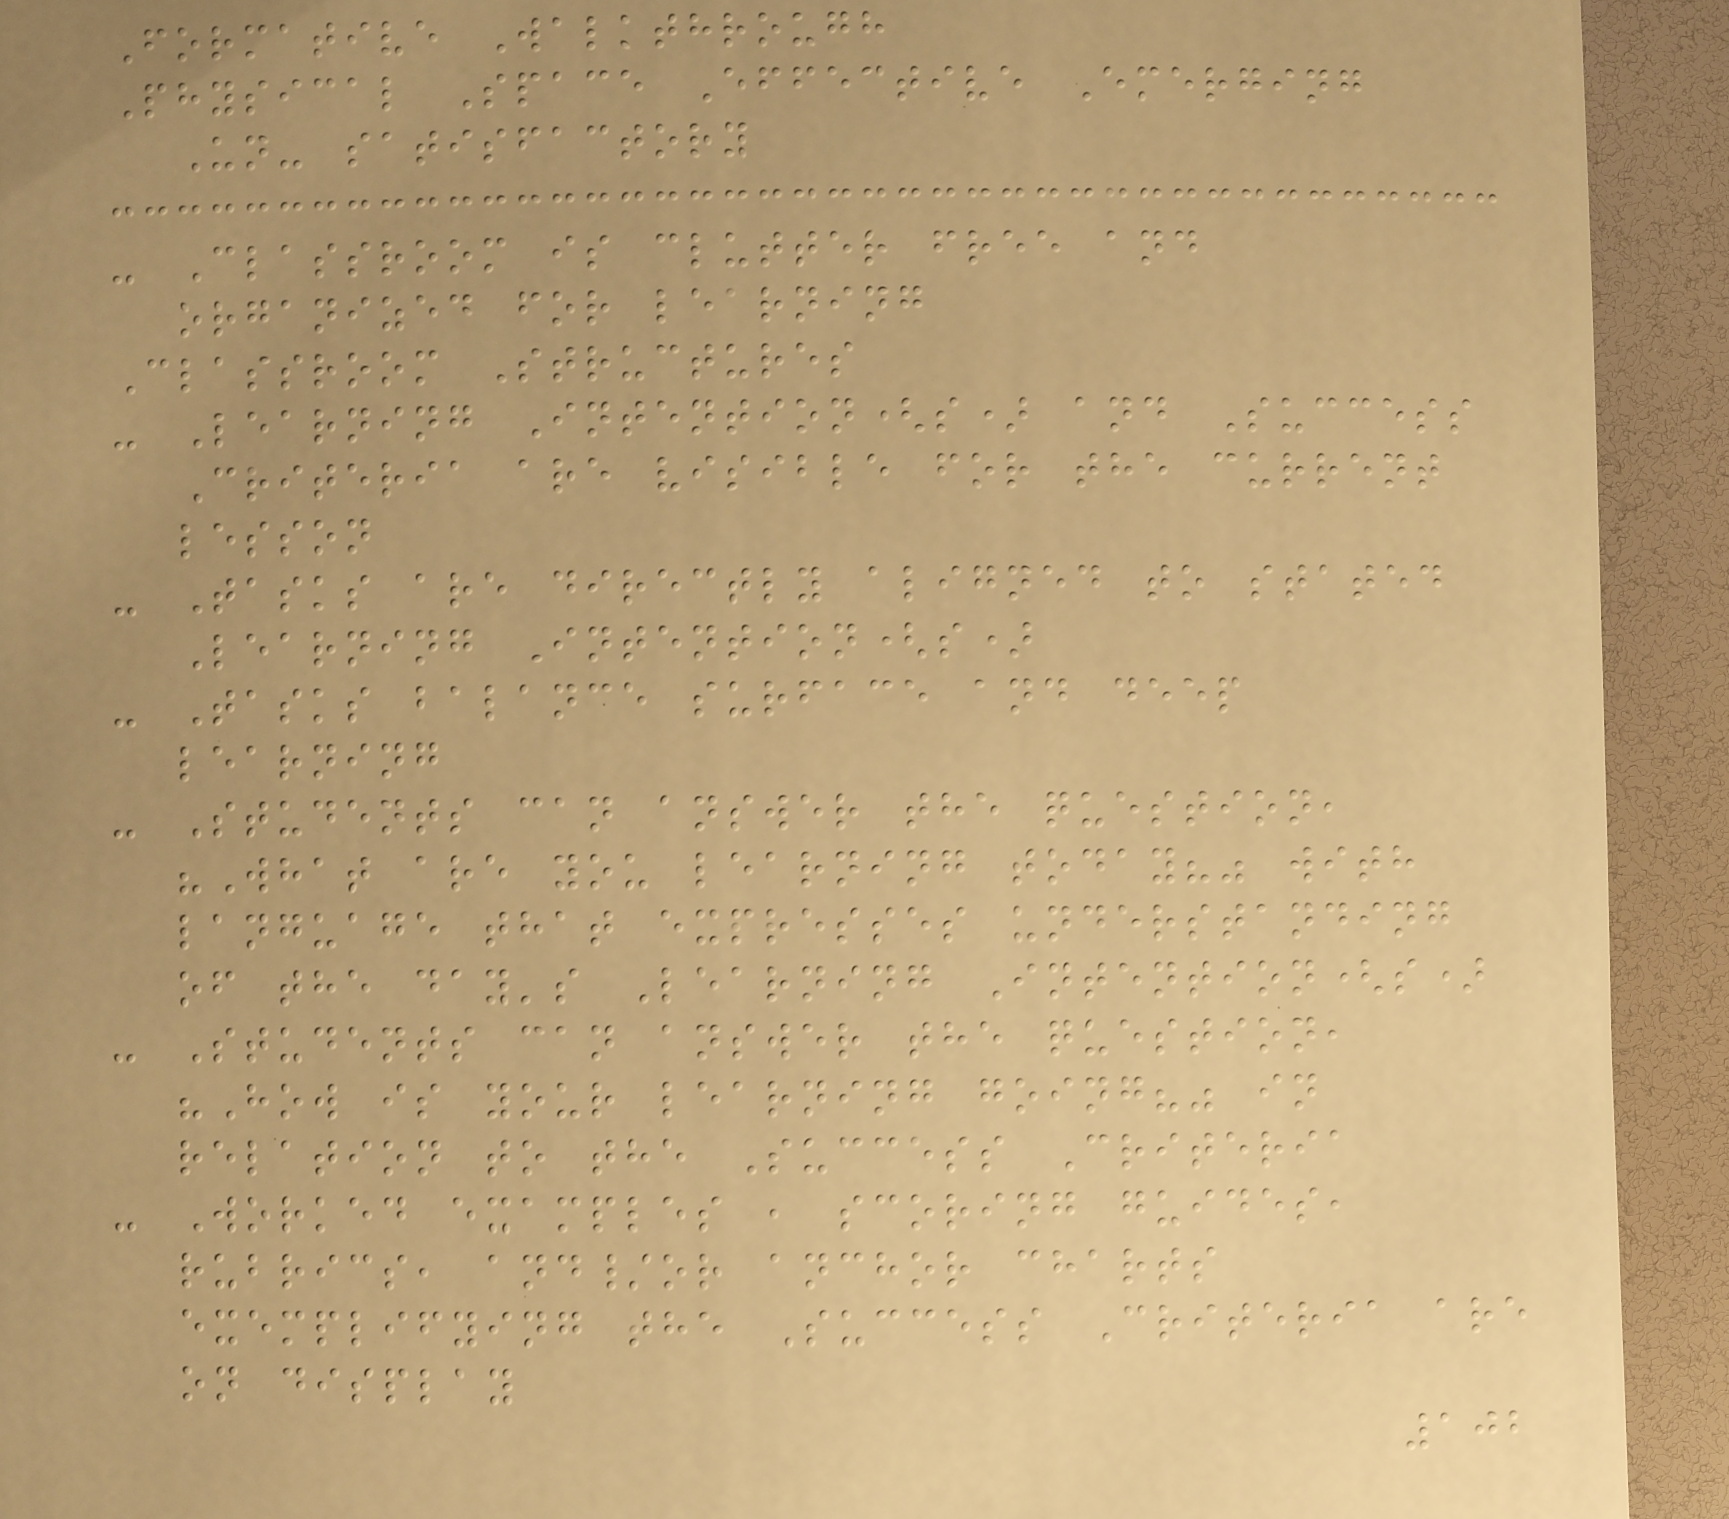Formative Walkthrough
Physical Space Effective Emerging
Un- satisfactory
- Classroom is clutter free and
organized for learning
Classroom Structures
- Learning Intention(s) and Success
Criteria are visible for the current
lesson
- Tasks are directly aligned to stated
Learning Intention(s)
- Tasks balance surface and deep
learning
- Students can answer the question,
"What are you learning today?" with
language that expresses understanding
of the day's Learning Intention(s)
- Students can answer the question,
"How is your learning going?" in
relation to the Success Criteria
- Worked examples , scoring guides,
rubrics, and/or anchor charts
exemplifying the Success Criteria are
on display
102
